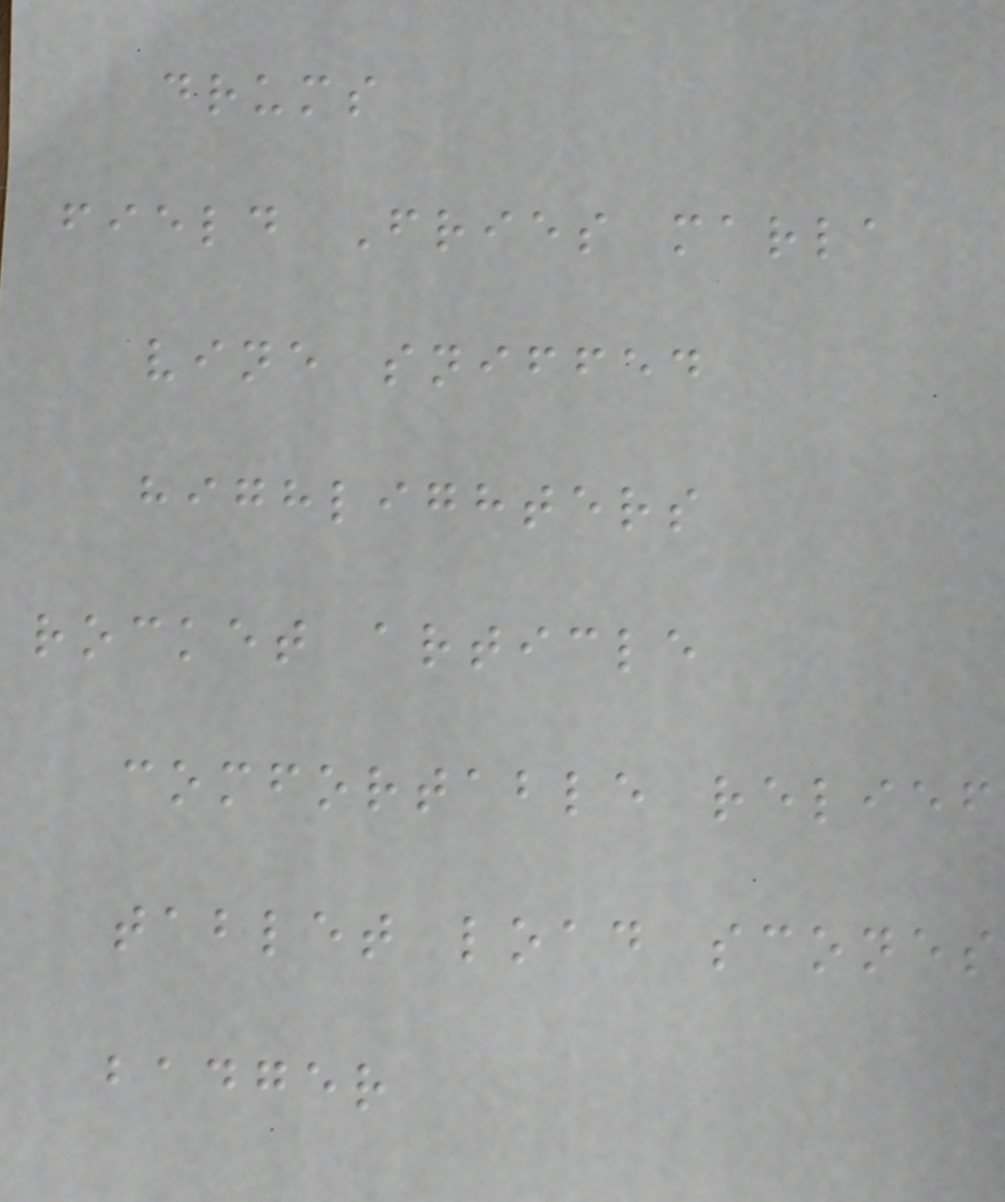drums
field Fries marla
vine sniffed
highlighters
rocket article
comfortable relief
tablet load scones
badger
